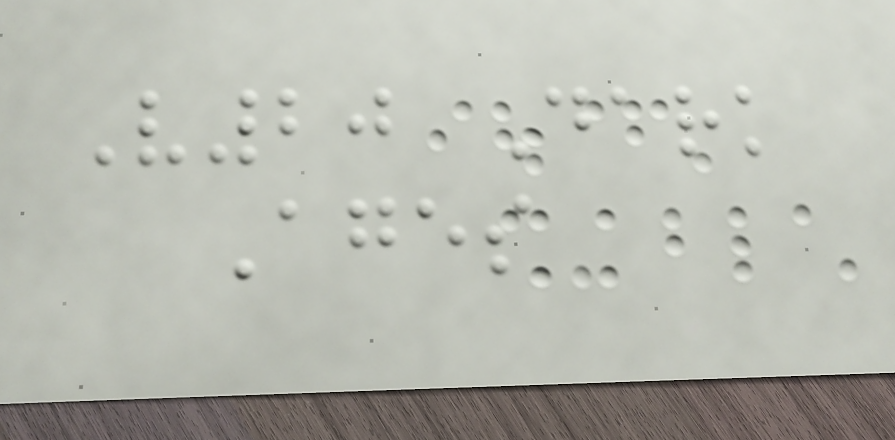V20 Dark
Ages
